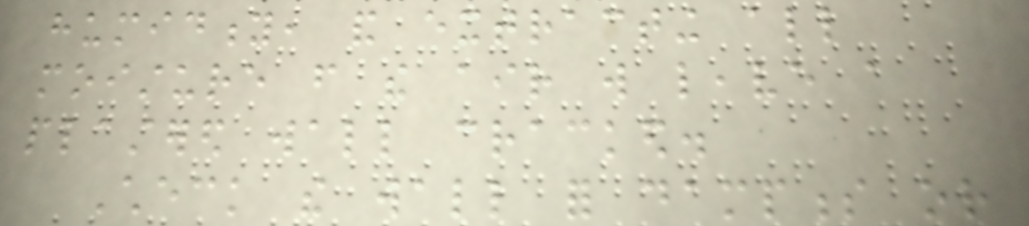humidity, and extracting all
moisture from the air will leave a
plastered wall cracked.
Check the wall for dampness or
